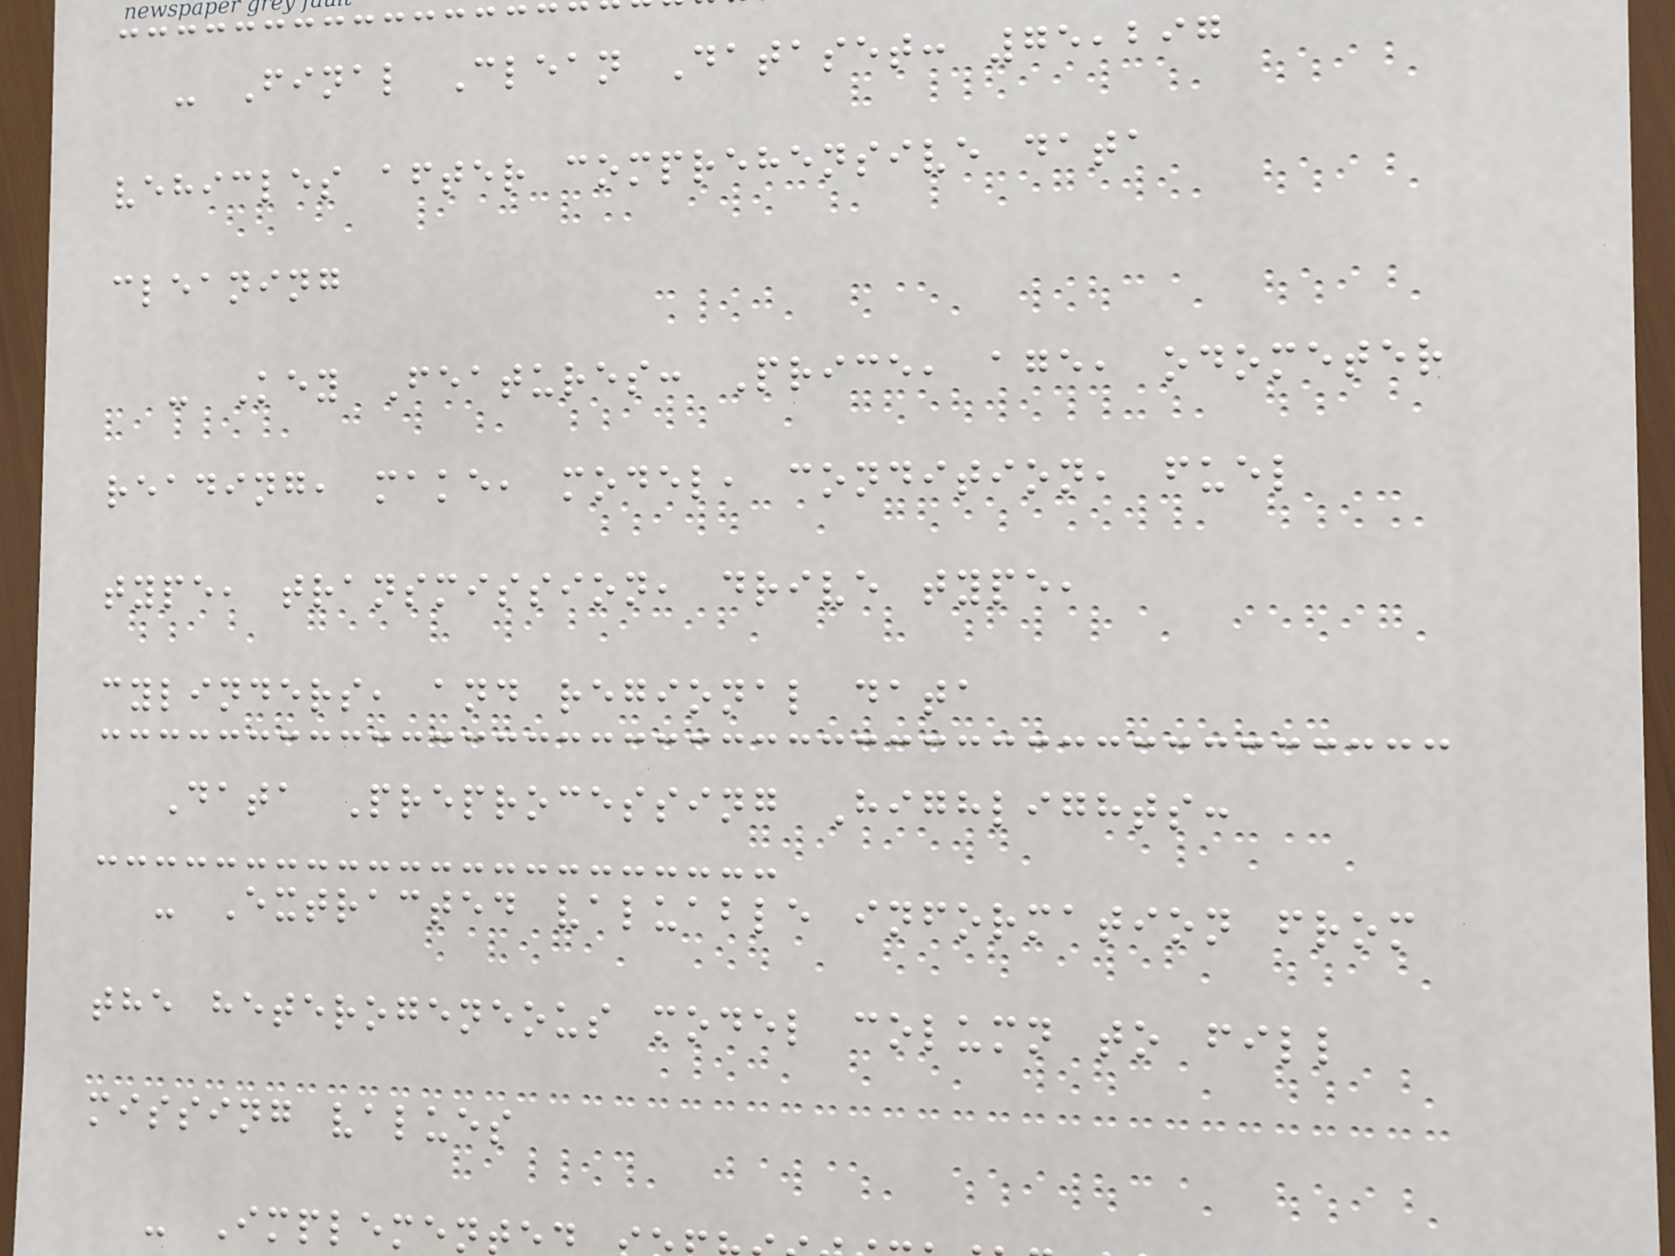- Final Clean Dataset: 75,297
vehicles after comprehensive data
cleaning
- Key Features: Price, age, odometer
reading, make, model, condition, fuel
type, transmission, drive type,
cylinders, and regional data
Data Preprocessing Highlights:
- Extracted valuable information from
the heterogeneous model column to fill
missing values
- Implement
